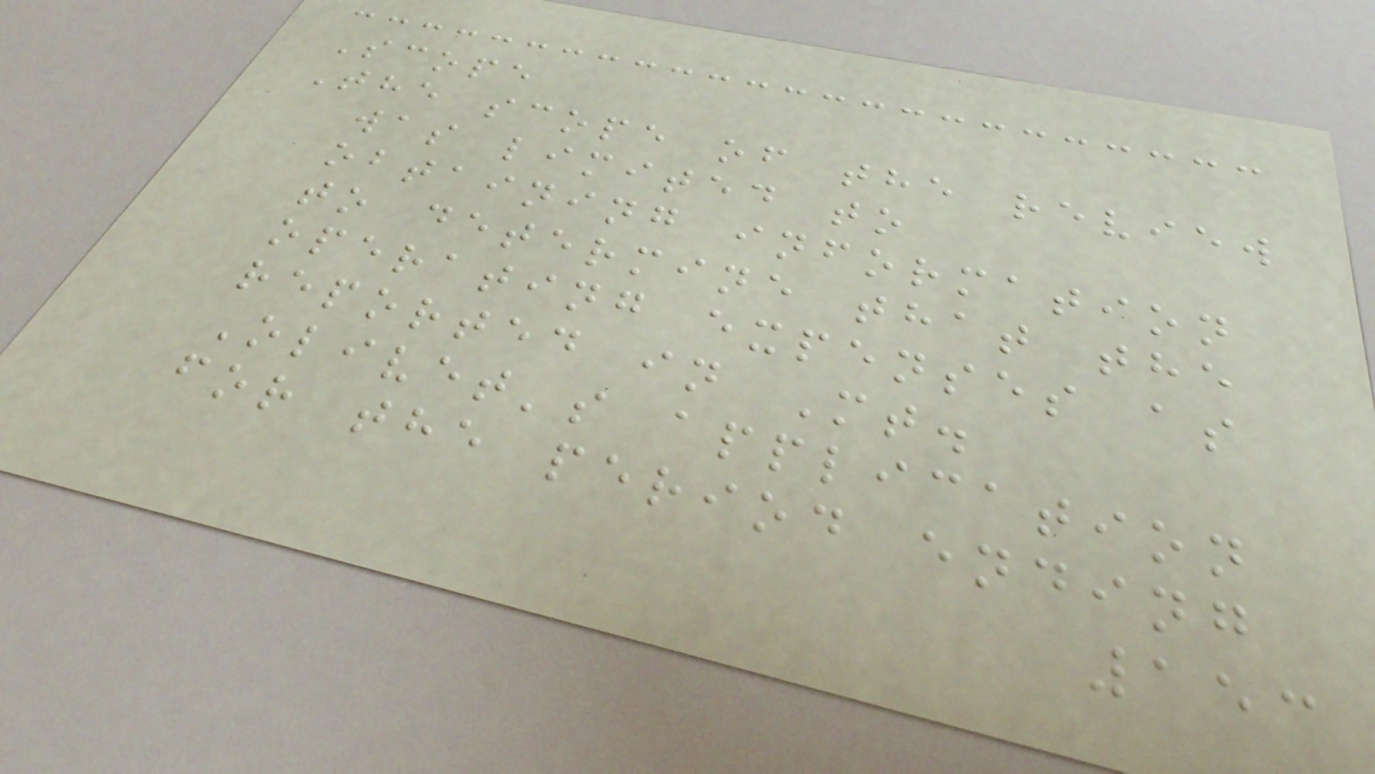Scope
The scope of the review
was limited to
obtaining information
to determine that the
operating expenses as
reported in Mt.
Olivet's application
for the period ending
153
